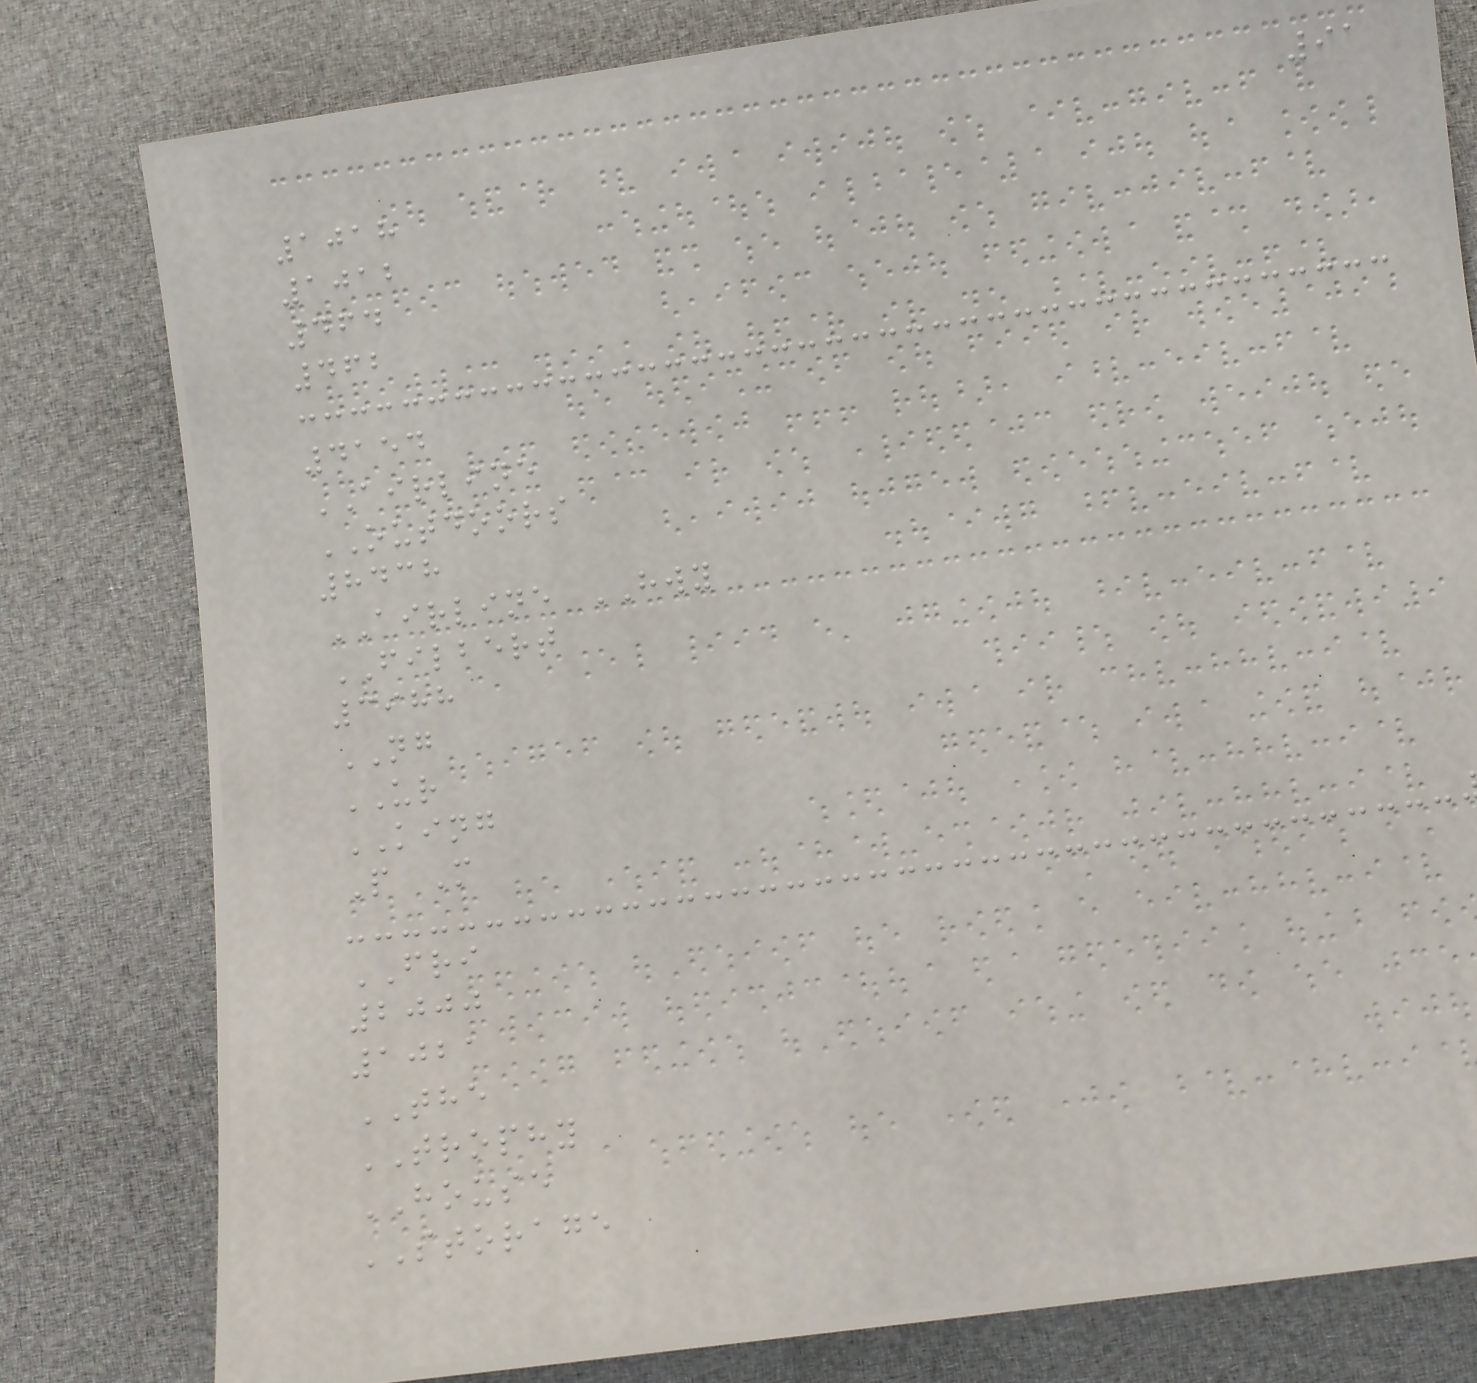91
1018
1012
464
462
4154
AIRLINE
OUTDOORS
8438
AIRLINE HWY
FILBERT
3988
NG
UR
KING
P M
FRI
2000
1021
THE
TROPHY
HOUSE
STORAGE
